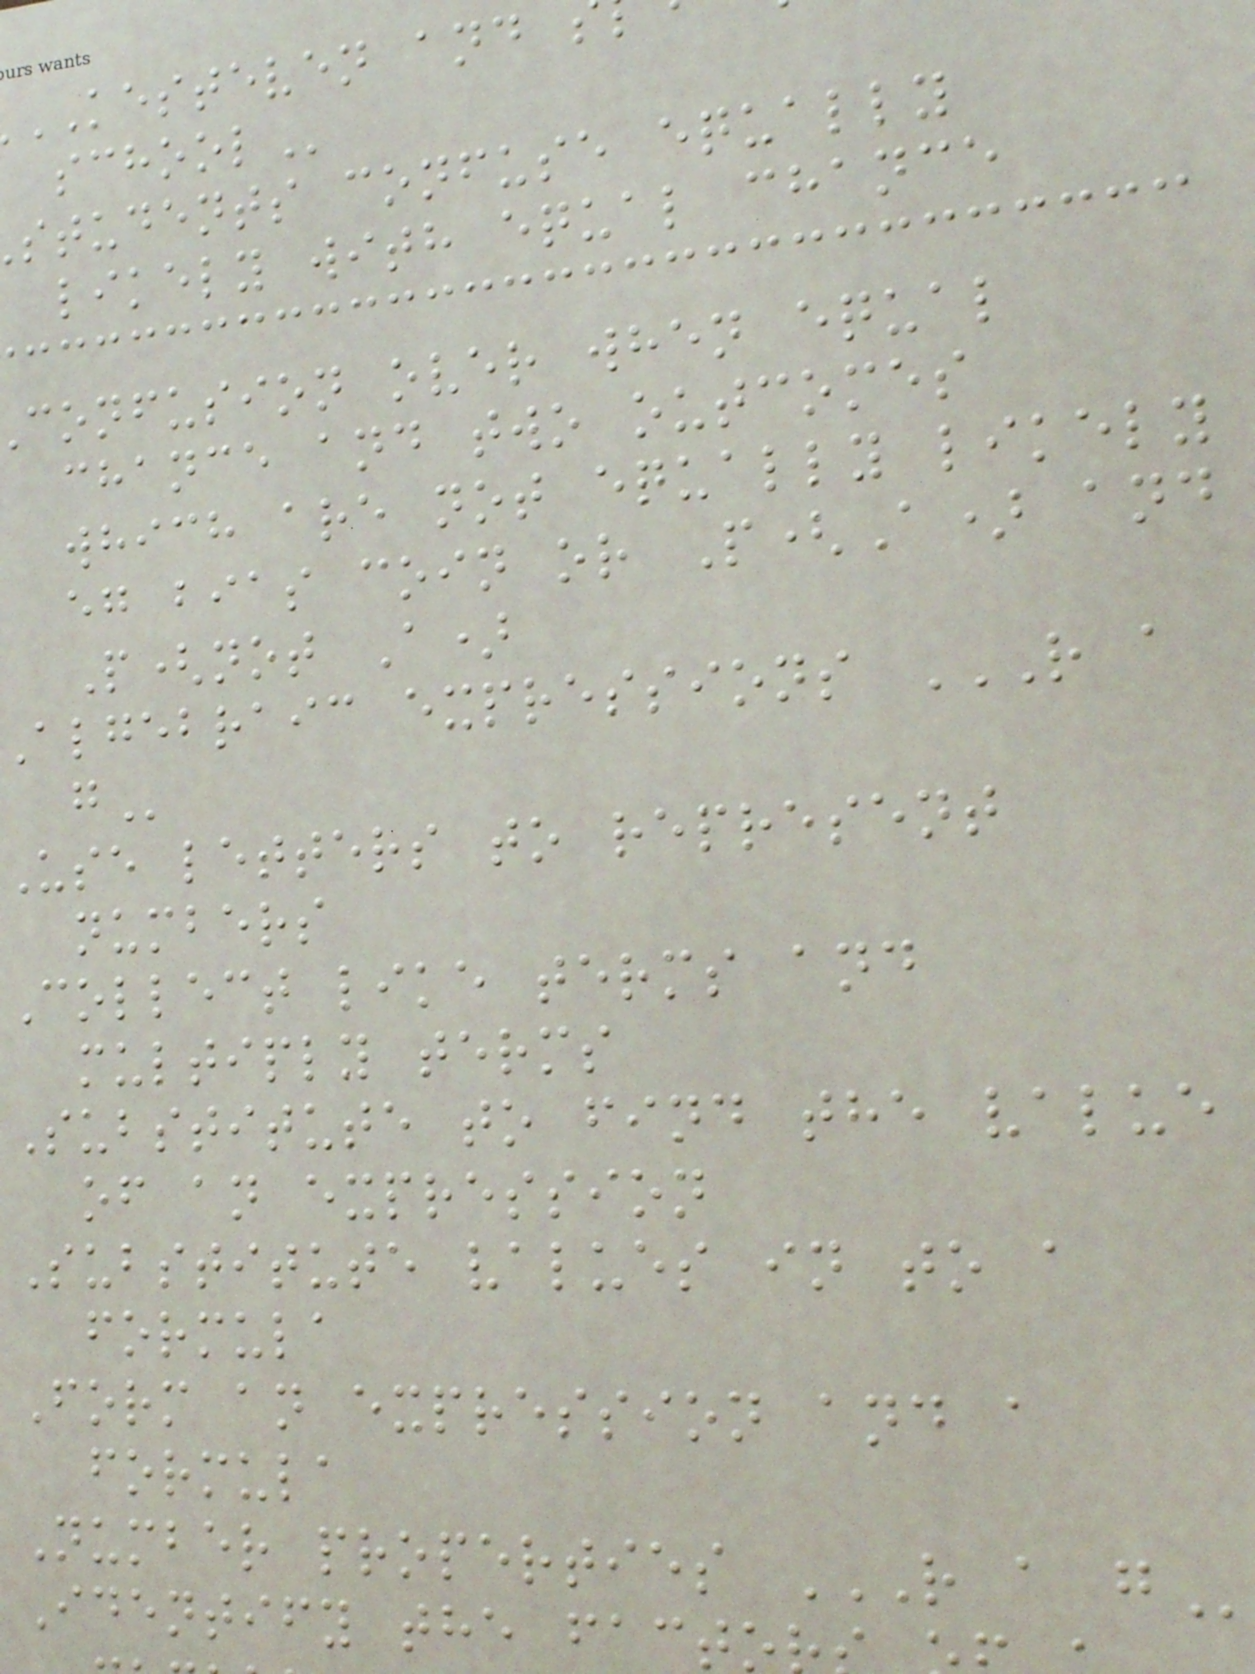KESTEVEN and
students confuse equally
likely with equal chance
confusion over when equal
chance and two outcomes
which are not equally likely
eg bias coin or P(A) and
P(not A)
Use letters to represent
numbers
Collect like terms and
multiply terms
Substitute to find the value
of an expression
Substitute values in to a
formula
Form an expression and a
formula
Identify the fact
